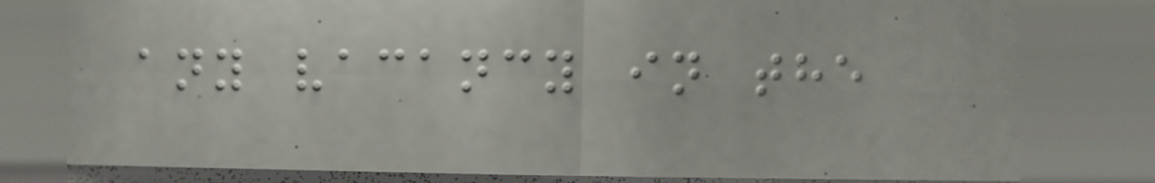any vacancy in the
